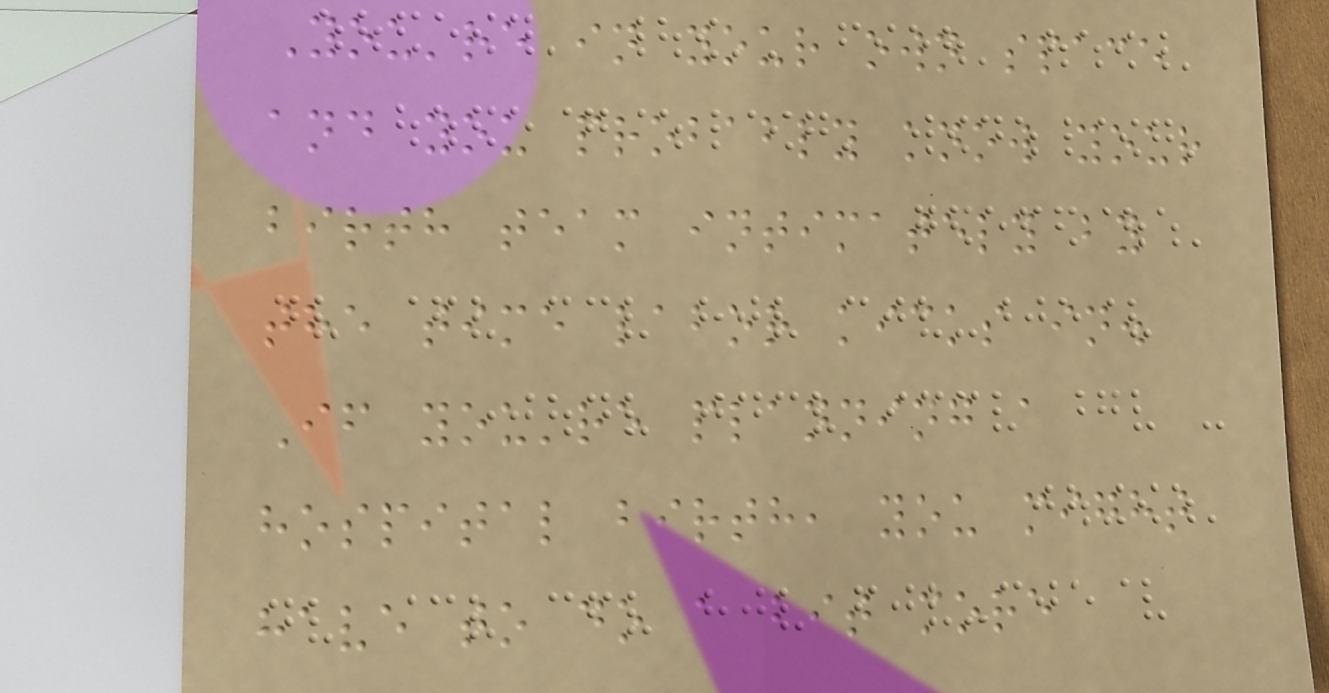You're in your own space
and you probably know your
birth team intimately by
the time labor kicks in.
If you're planning a
hospital birth, you might
have to do a bit more
